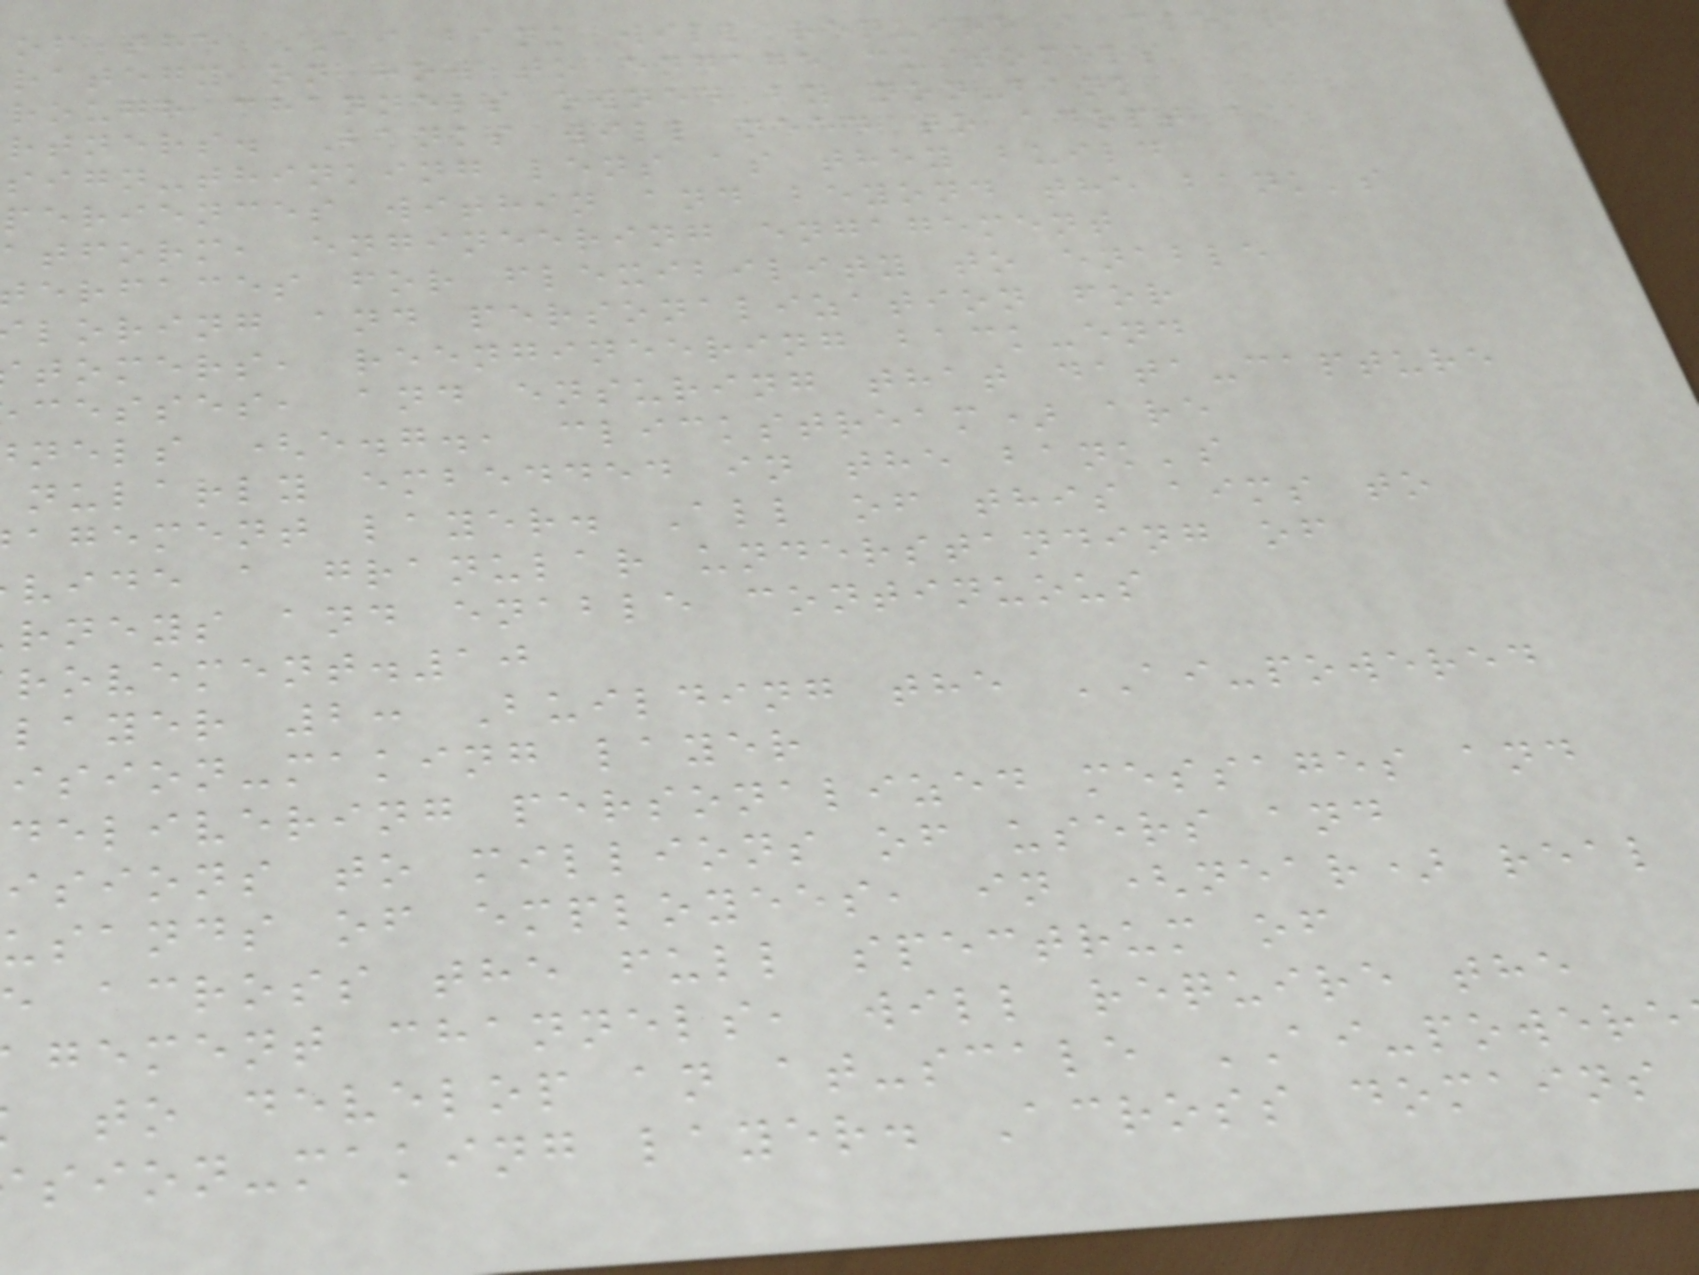of the AI bank will require a clear
rategy on how to engage customers
rough channels owned by non-bank
rtners. Banks will need to adopt a
sign-thinking lens as they build
periences within and beyond the bank's
atform, engineering engagement
erfaces for flexibility to enable
loring and personalization for
tomers, reengineering back-end
cesses, and ensuring that data-capture
nels (e.g., clickstream) are
nularly embedded in the bank's
agement layer. All of this aims to
vide a granular understanding of
rneys and enable continuous
rovement.10
layer 2: Building the AI-powered
ision-making layer
delivering personalized messages and
isions to millions of users and
usands of employees, in (near) real
across the full spectrum of
gement channels, will require the
to develop an at-scale AI-powere
sion-making layer. Across domains
